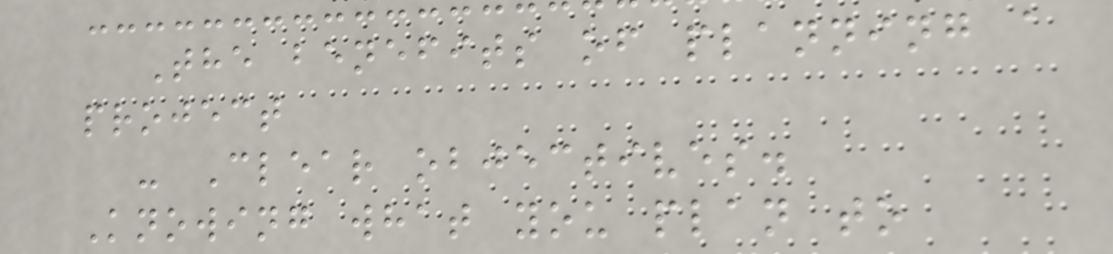The benefits of planning a
project
- Clear objectives.
Knowing what you plan to
